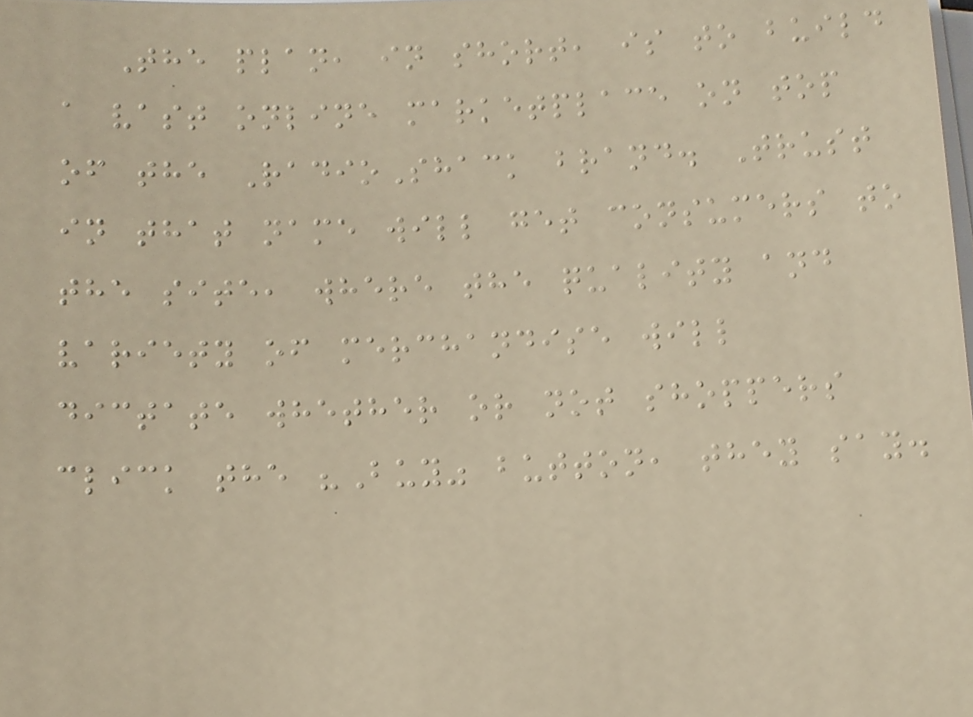The plan, in short, is to build
a vast online marketplace on top
of the RadioShack brand. Trust
in that name will get consumers to
the site, where the quality and
variety of merchandise will
dictate whether or not shoppers
click the "Buy" button, they say.
